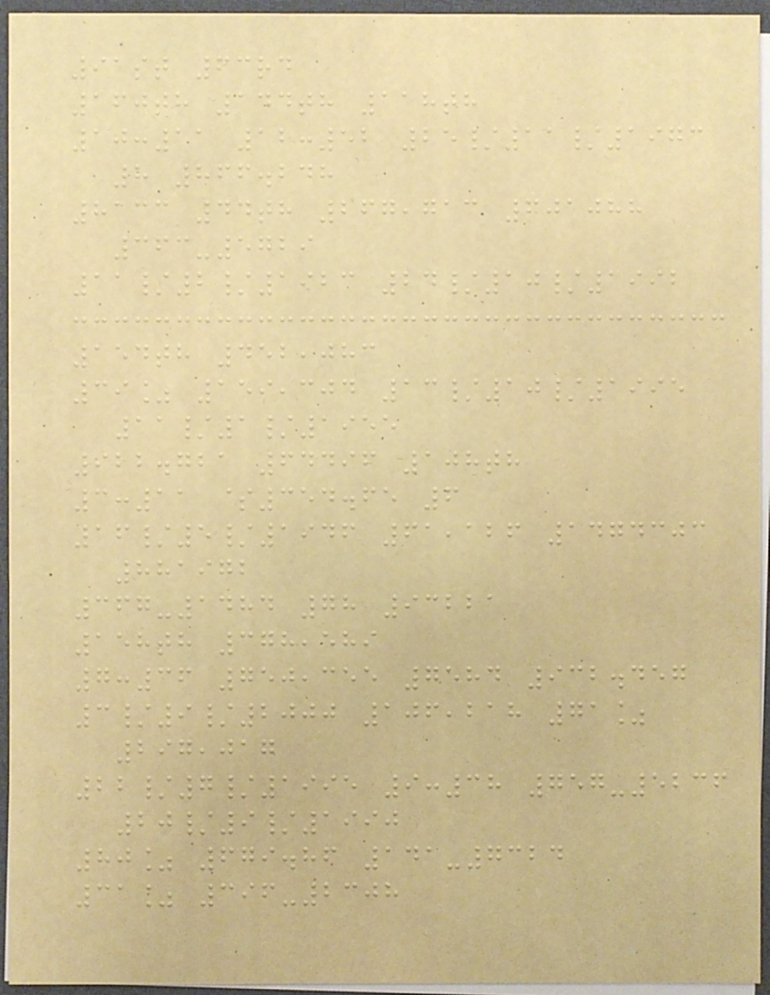91st 63rd
160th 144th 118th
10:11 12:52 25/11/1973
8 866.248
8133 44th 267,713 601088
363-5729
11/2/1923 24/10/1992
154th 452,083
39% 159,304 13/10/1995
11/1/1955
922.721 64496 108th
3:11 $354.65 6
16/5/1946 61,126 1474303
881972
367-1484 78 93221
158th 378,589
7:36 750,355 7584 932.457
3/9/2000 106,218 71%
297,017
22/7/1995 9:38 757-5236
20/9/1990
80% 679.86 141-7324
31% 396-2308
